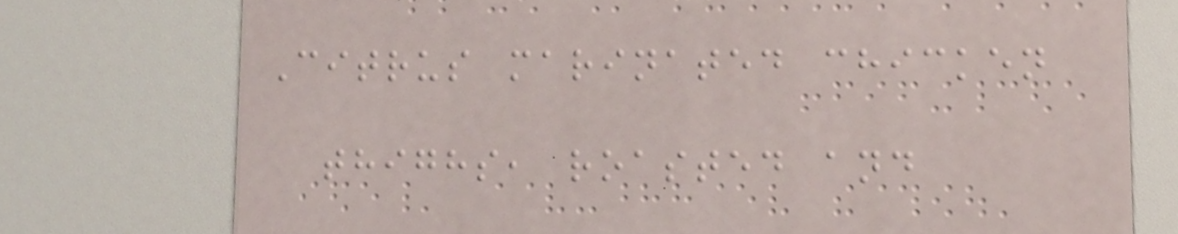Citrus marinated chicken
thighs, roasted and
